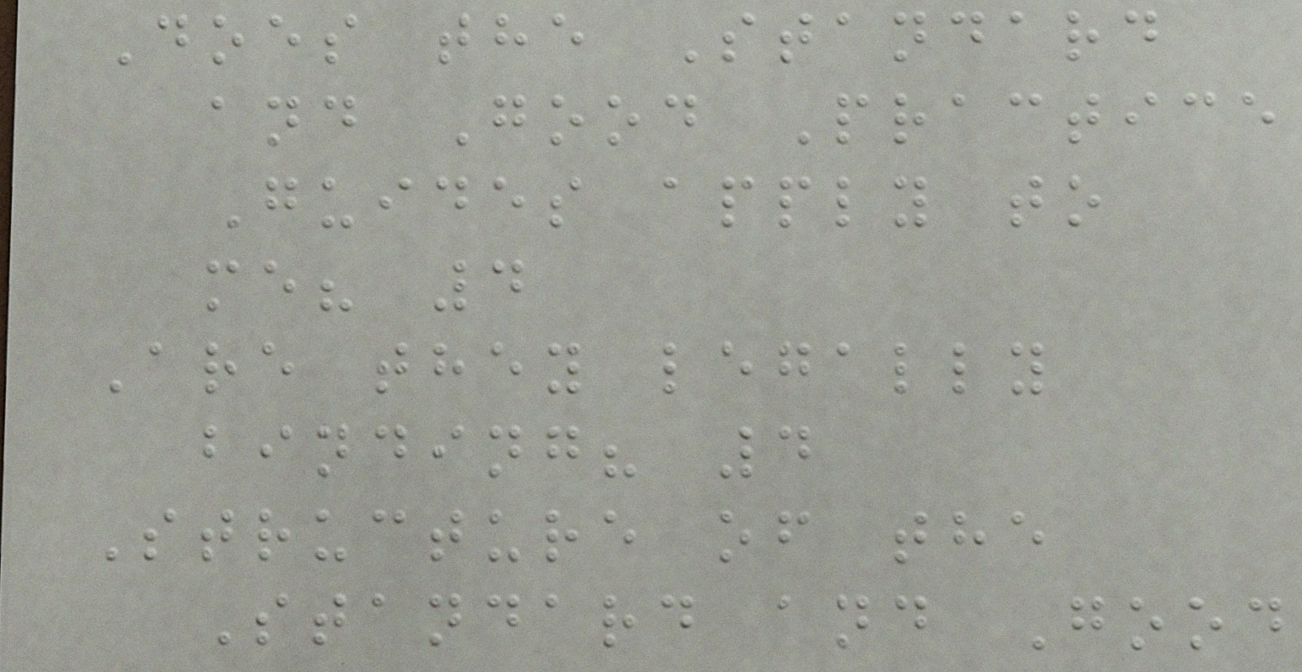Does the Standard
and Good Practice
Guides apply to
me? 4
Are they legally
binding? 4
Structure of the
Standard and Good
